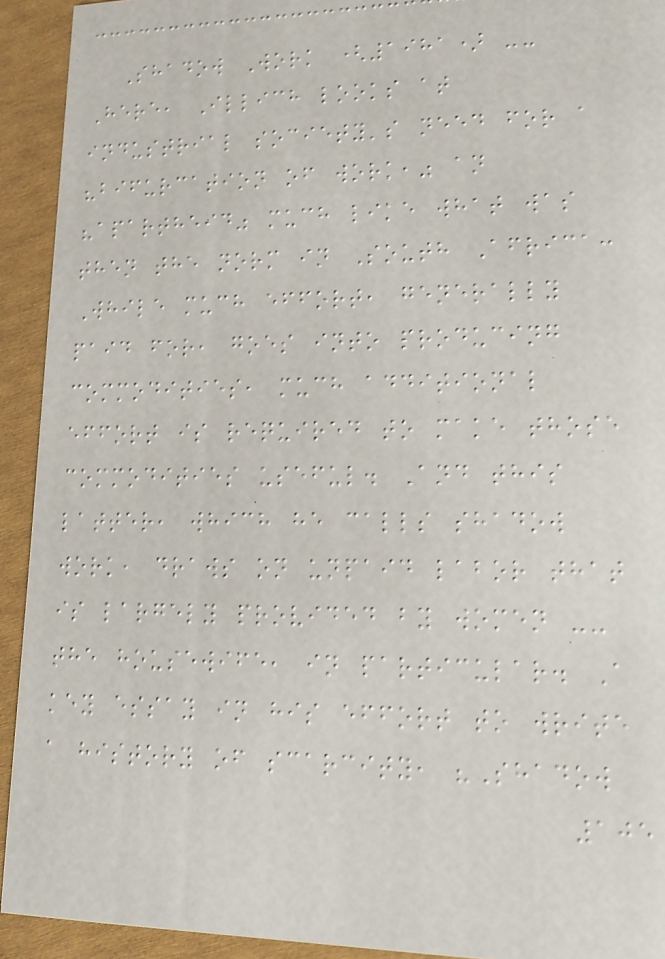Shadow Work (1981) --
Here, Illich looks at
industrial society's need for a
"bifurcation of work," an
"apartheid" much like what was
then the norm in South Africa:
While much effort, generally
paid for, goes into producing
commodities, much additional
effort is required to make those
commodities useful. And this
latter, which he calls shadow
work, draws on unpaid labor that
is largely provided by women --
the housewife, in particular. A
key essay in his effort to write
a history of scarcity, "Shadow
105
